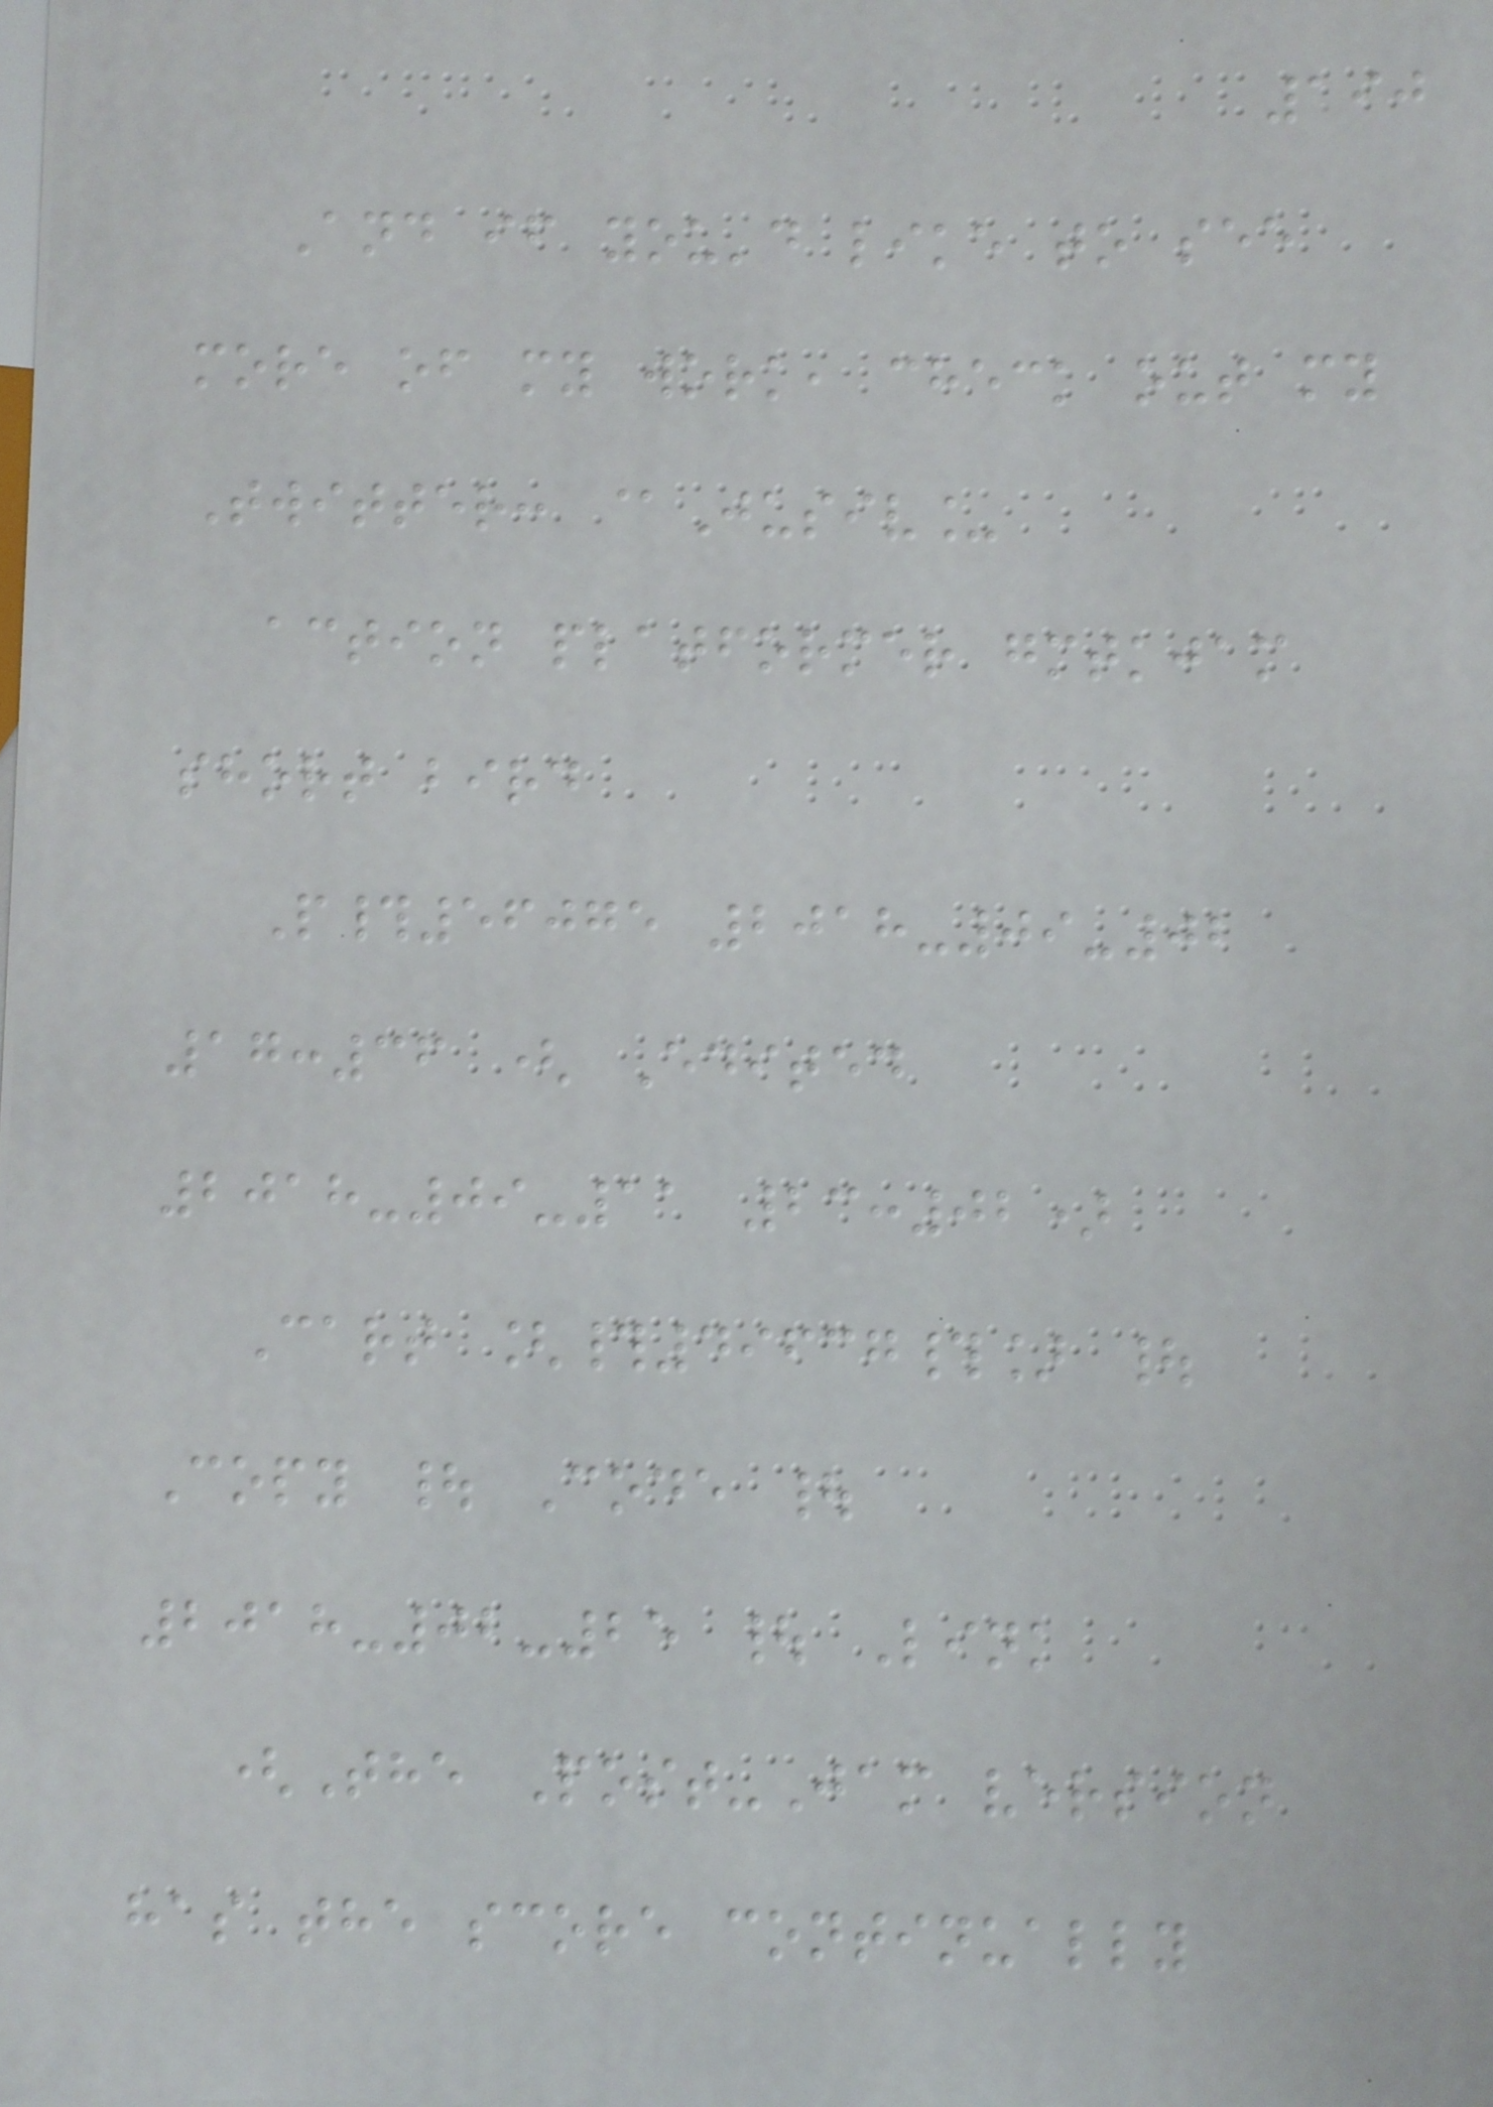190
And if you'd like to see
more of my work, check out my
Twitter: @Jusiv_
action platformer gmtkjam
short bird
P#56075 2018-09-02
17:36 ( Edited
2018-09-11 23:02)
Cart [#49637#] |
Copy | Code |
2018-02-25 | Link
(The Post-Jam version
has the score continually
